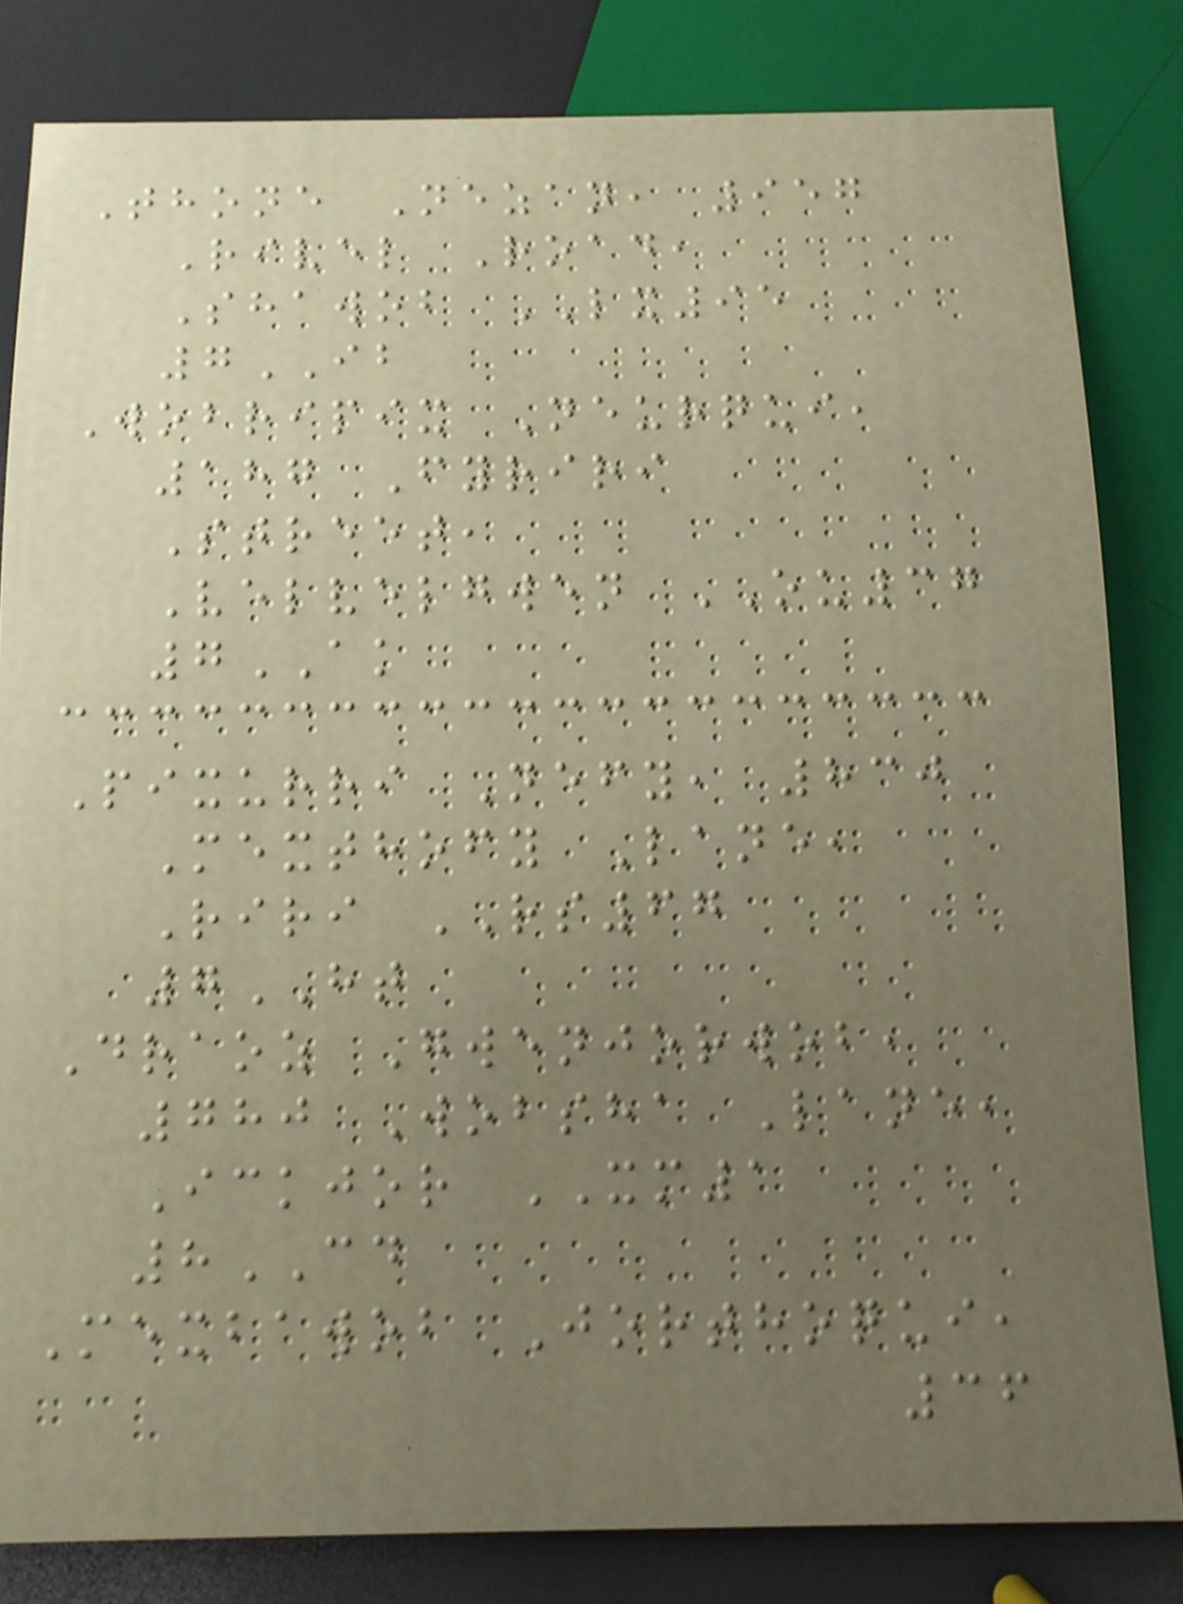Thone Nezan, 957
Rivel Road,
Shawob LX95
7IB
Wobripix Neurqui,
187 Fyriri
Street,
Velvelgwen OU37
7AK
Pixurri Nefy, 830
Mexthofy Lane,
Riri RS67
7HT
Draoz Gwenjorwob,
780 Wobsha Lane,
Ickjor XM1
8CD
Mexbawob Jorthoqui,
36
